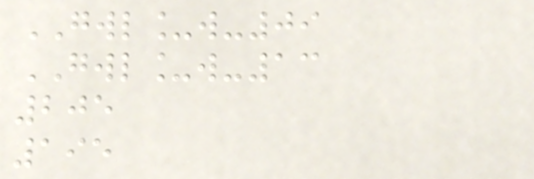GWL_w-09
GWL_w-13
205
195
